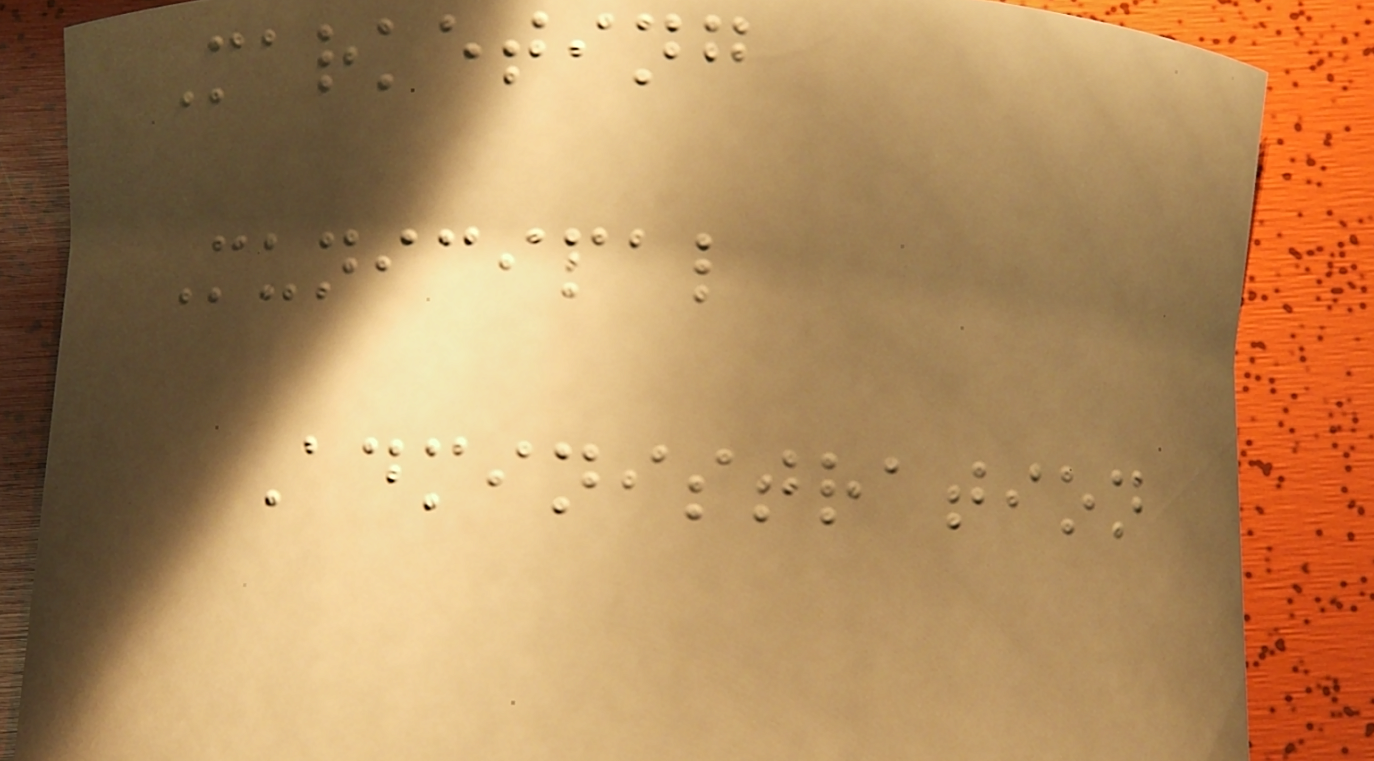Marketing
Municipal
Administration
